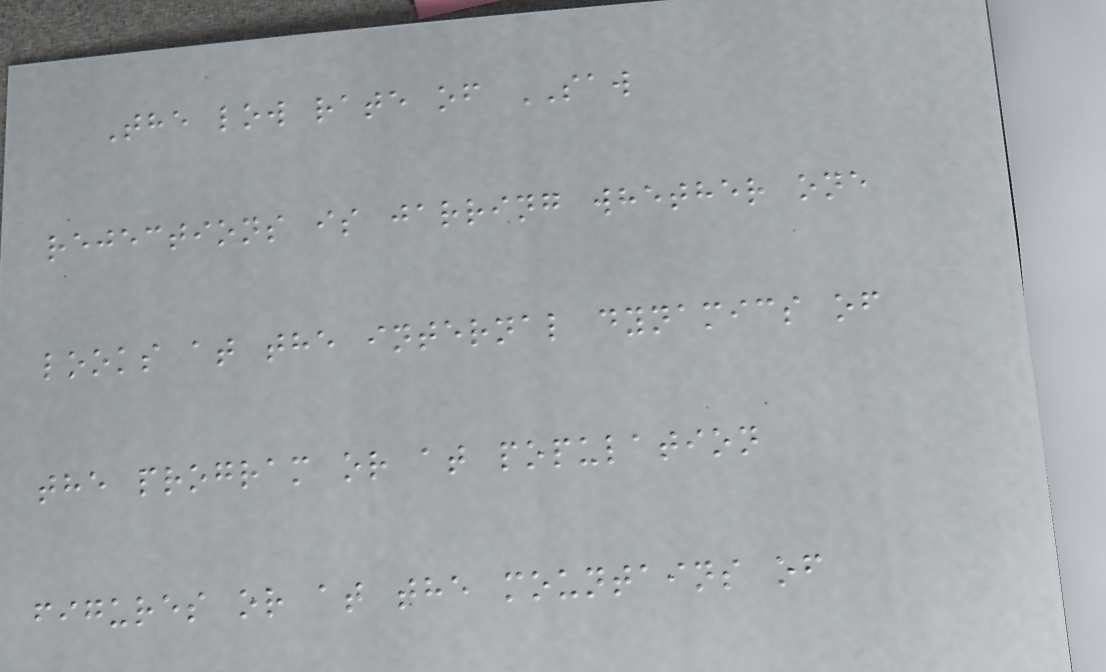The low rate of SAW
rejections is jarring whether one
looks at the internal dynamics of
the program or at population
figures or at the mountains of
